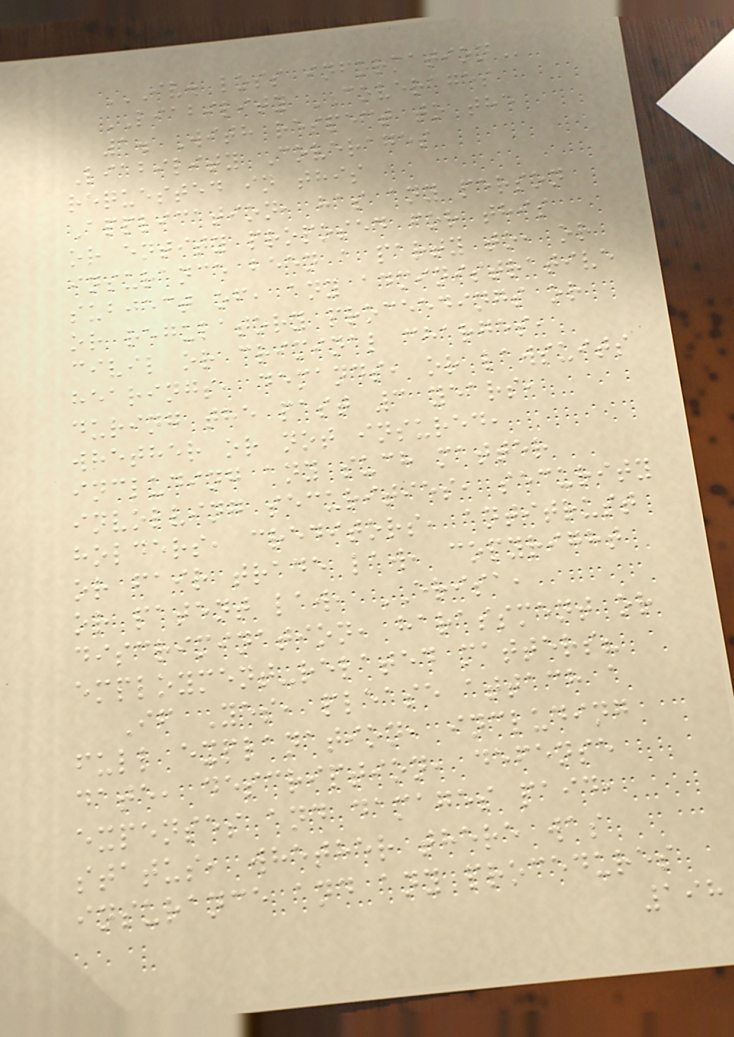IV. LOSS INFORMATION
LIABILITY COVERAGES
1. With respect to the
Liability Coverages
requested in this
Application, has any person
or entity proposed for this
insurance been a party to, or
subject of, any administrative
or regulatory proceedings or
civil or criminal charges,
hearings, demands, or lawsuits
during the past 3 years,
whether or not insured,
including any such matter
involving securities, security
holders, creditors, antitrust
or fair trade law, copyright
or patent law, ERISA,
discrimination, harassment or
employment-related matters?
If Yes, please attach a
full explanation, including
date, description, defense
expenses and damages paid,
status, whether there was
insurance and any procedures
198
